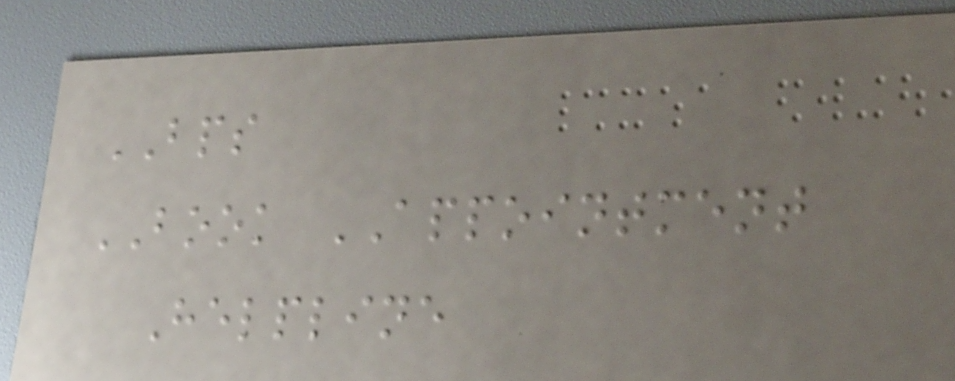BPS
BOOK APPOINTMENT
Helpline
